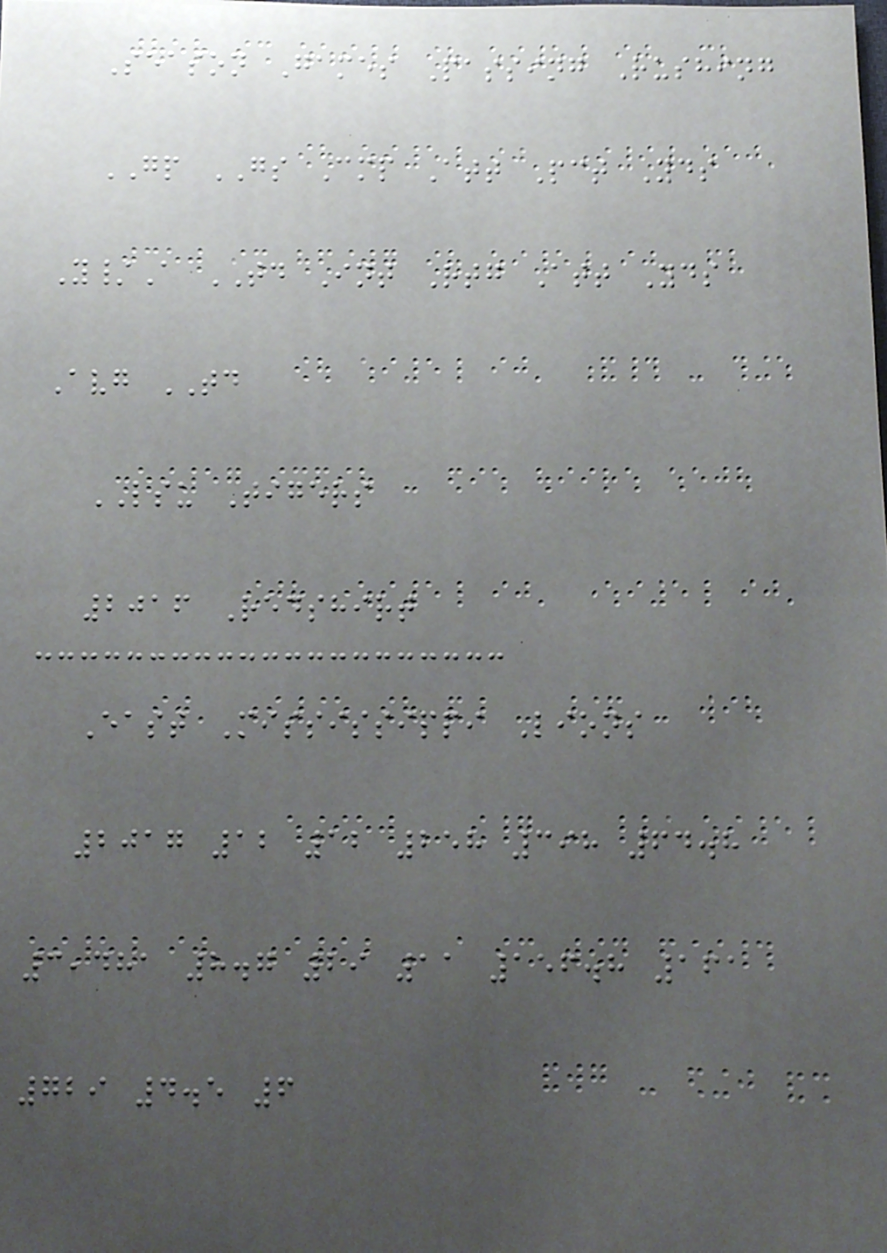Season Games Passing Rushing
GP GS Cmp Att Pct Yds
Y/A TD Int Rtg Att Yds
Avg TD
LSU Tigers
2016 Redshirt
East Mississippi Lions
2017 12 12 258 398 64.8
3,481 8.7 29 11 156.8 161
729 4.5 6
